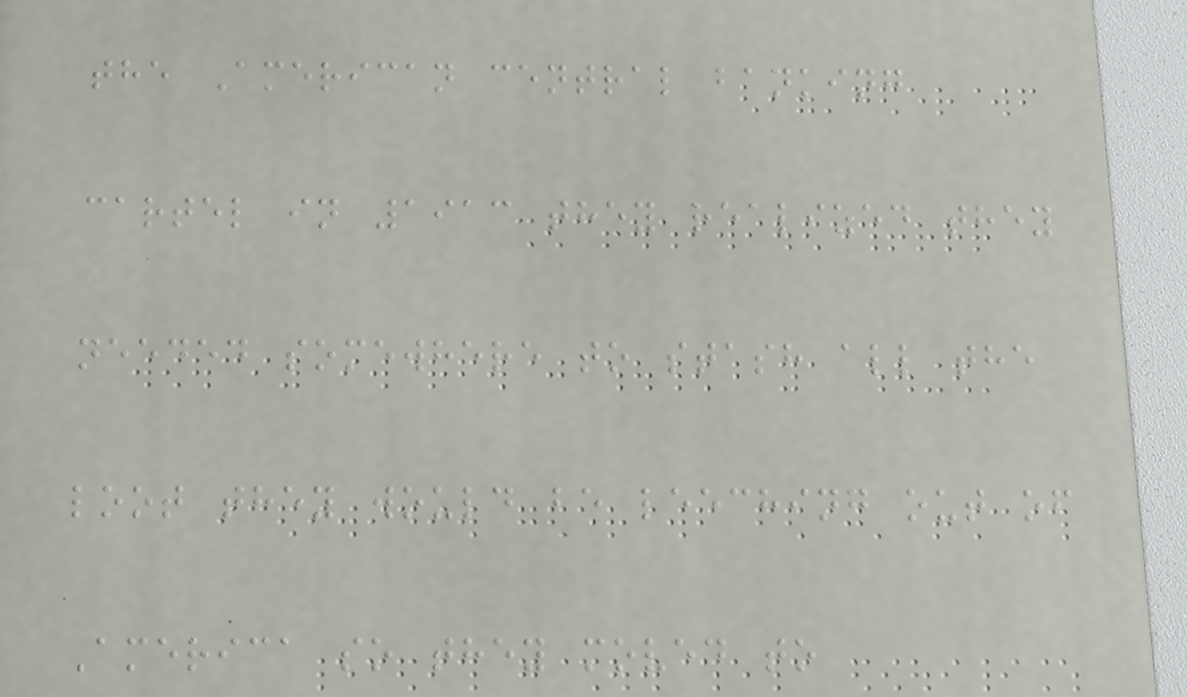the American central banking
cartel in 1913 they realized they
needed somewhere to stash all the
loot they would be leeching out of
America so they moved to
